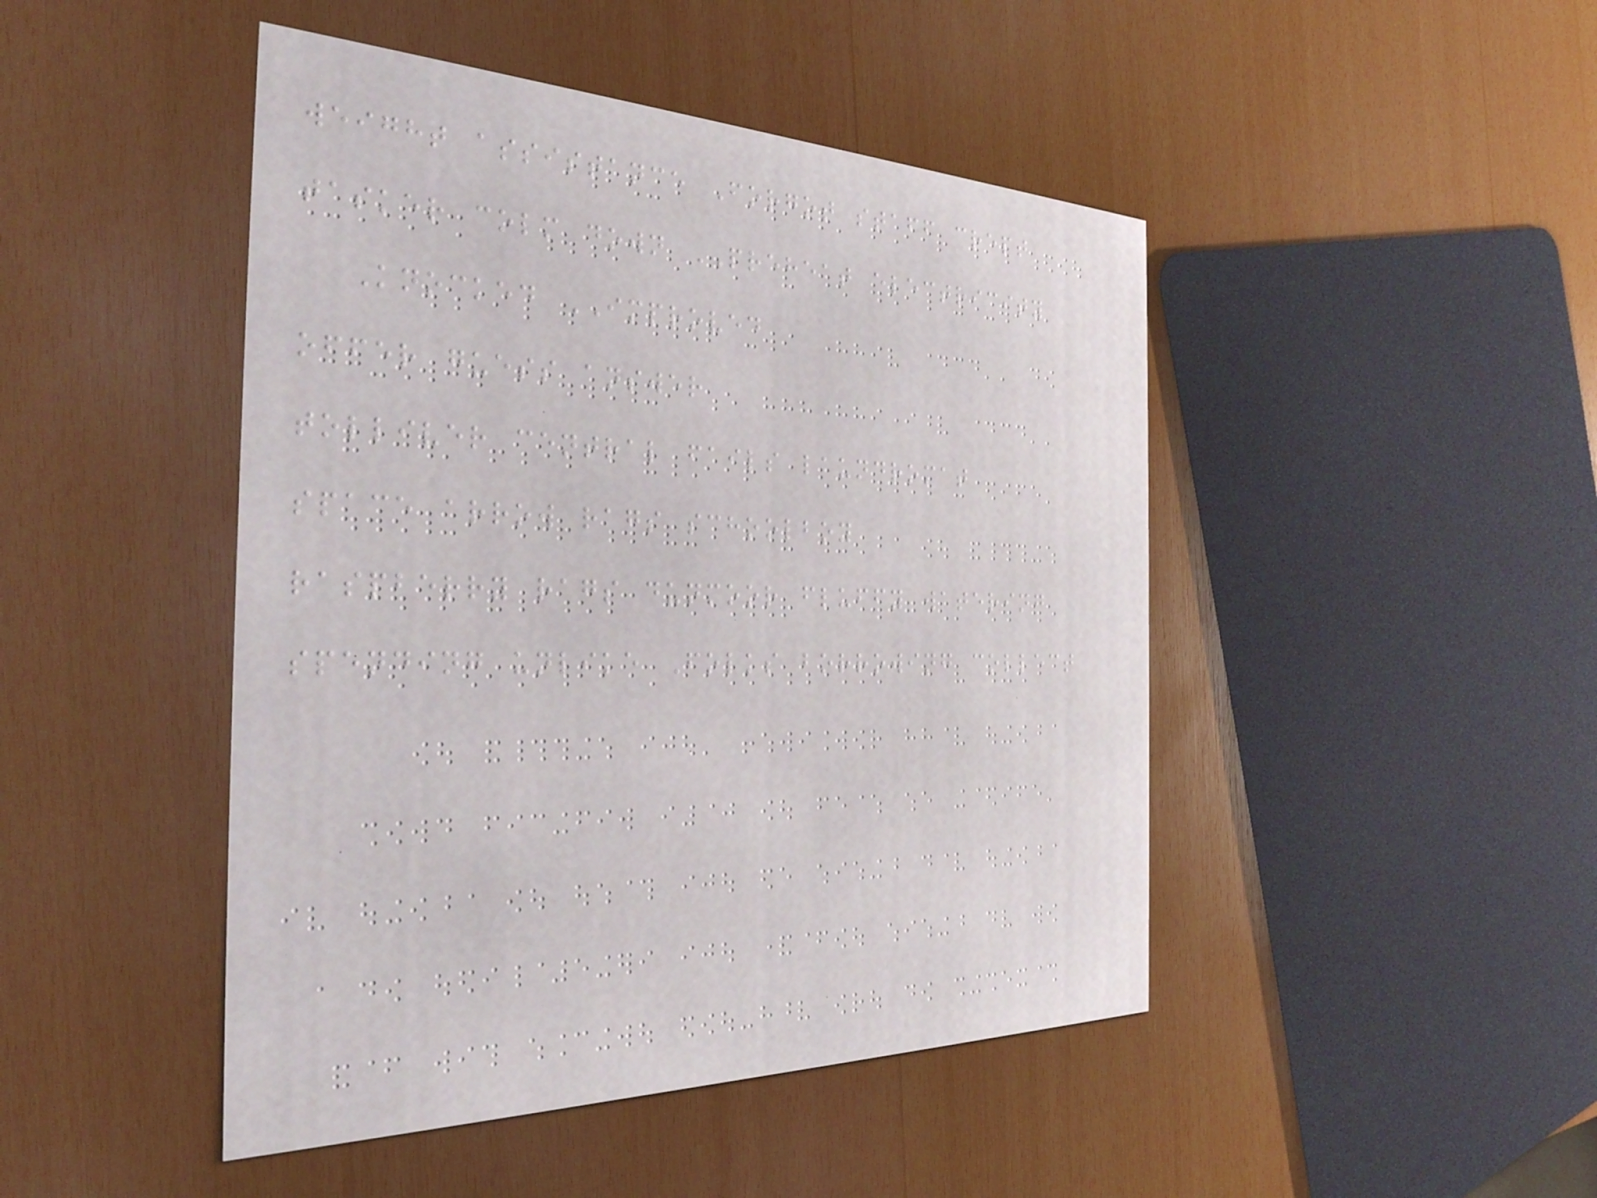weight assistance Forgot staff crept
tasker colm down PREHEAT electricity
Knocked IMPROVED
offer guess answer
tolliver central fails laundromat
space arrow rags schoolboy
raspberry rags dunmoor fluffy watering
spending unlike Folks borrowing collect
